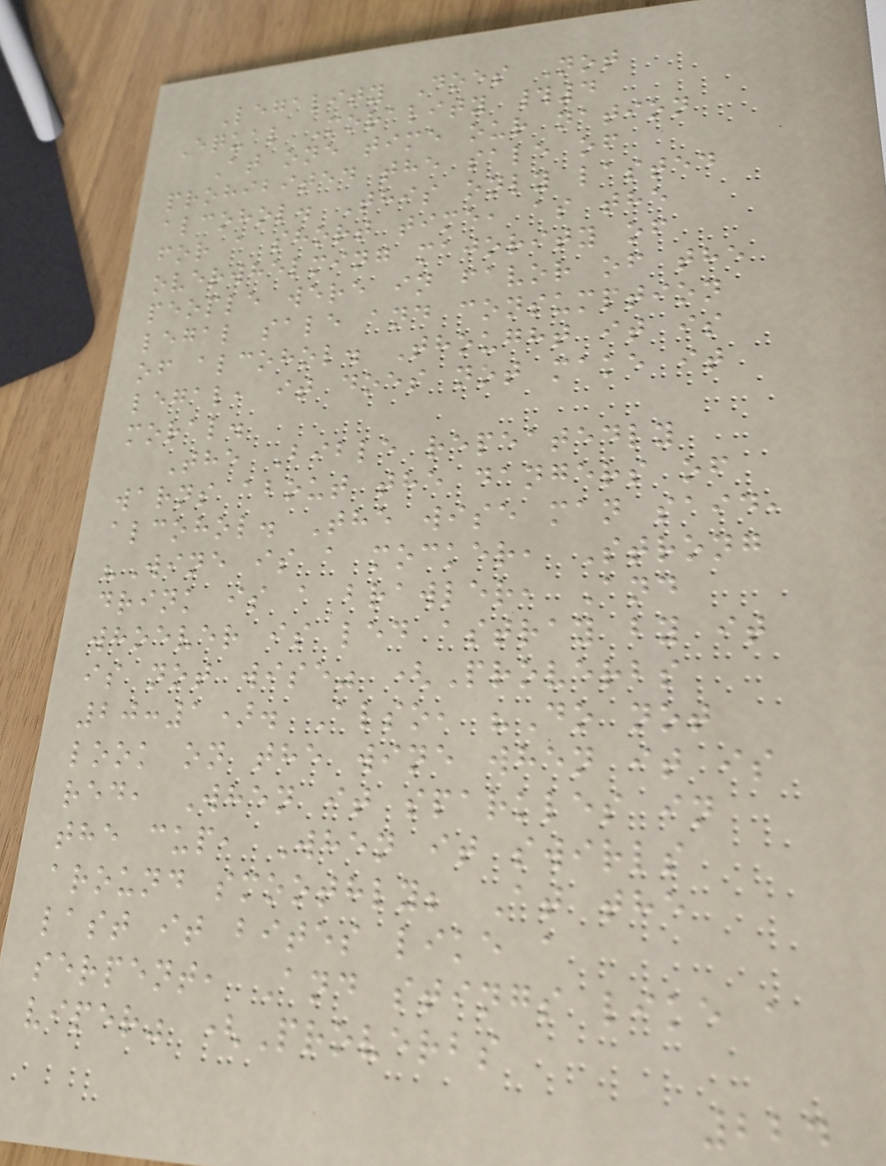Legality Does Not
Equal Morality #4
At one time our nation
prohibited the sale of
alcohol. This only lasted
for a short time, as the
overwhelming majority of
people were in favor of the
legal sale and consumption
of alcohol. Thought it is
legal, it does not make it
moral.
The Bible repeatedly
warns about the dangers of
alcohol. The wise man said,
"Wine is a mocker, Strong
drink is a brawler, And
whoever is led astray by it
is not wise" (Proverbs
20:1). Also, "Do not
look on the wine when it is
red, When it sparkles in
the cup, When it swirls
around smoothly; At the
last it bites like a
serpent, And stings like a
viper" (Proverbs
224
